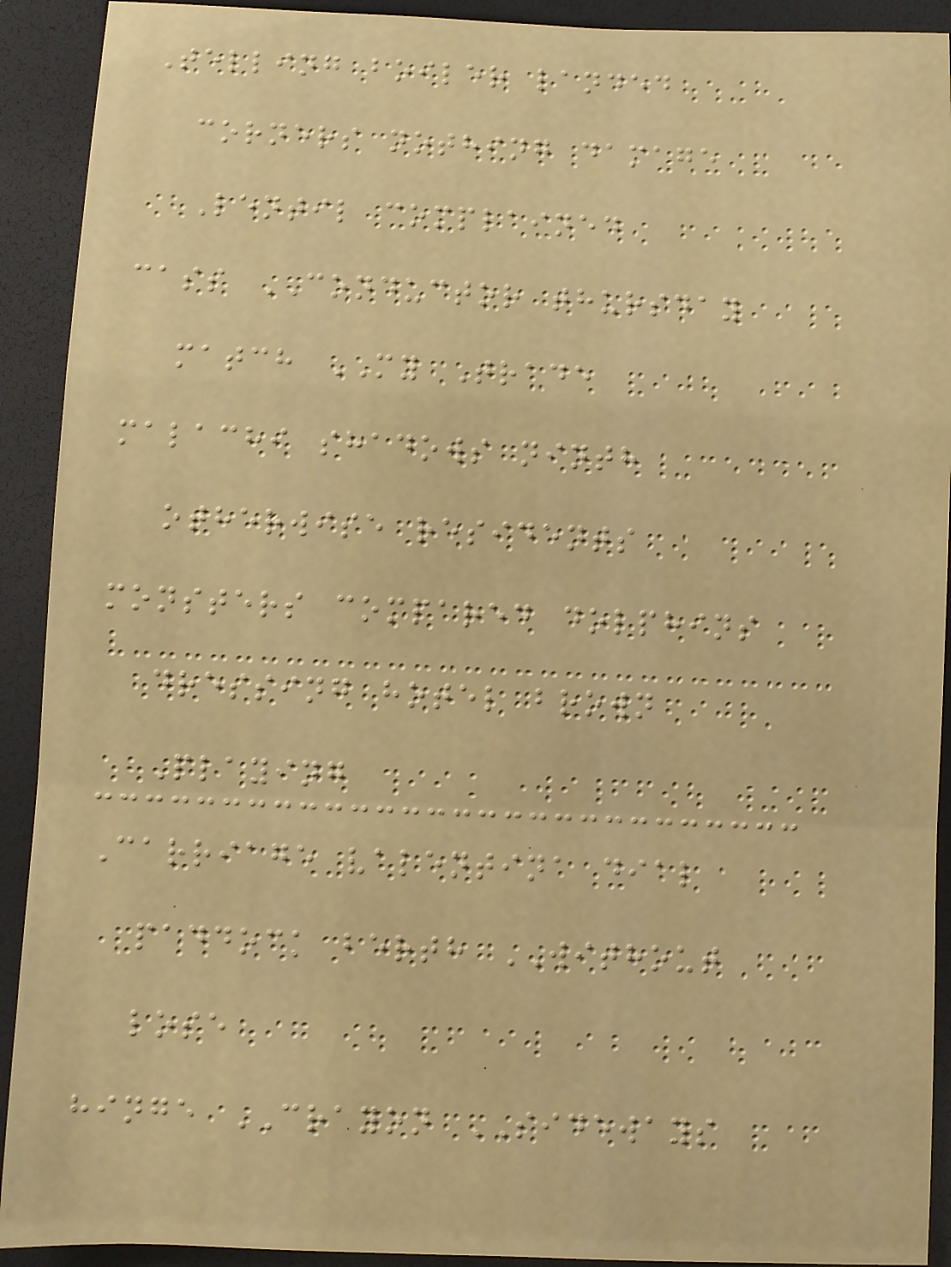Telling boiler landed
corners nothing damage
Lentil complained
cass CONDUCTOR thursday
match MY Trade
malachi shadows ninth
otherwise residents
monsters compared dolphins
dressing hotel brown
Playing
Carriage valentina dial
paddock berth WITHOUT
lose
hinge CRAYON SIDEWAYS
